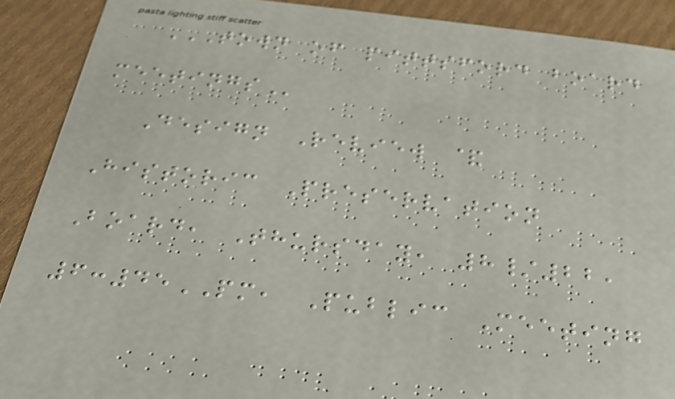TOWN OF PITTSFORD BOARD
MEETINGS
Design Review &
Historic Preservation
Board, Thursday, 8/22,
6:45PM, Public Meeting
